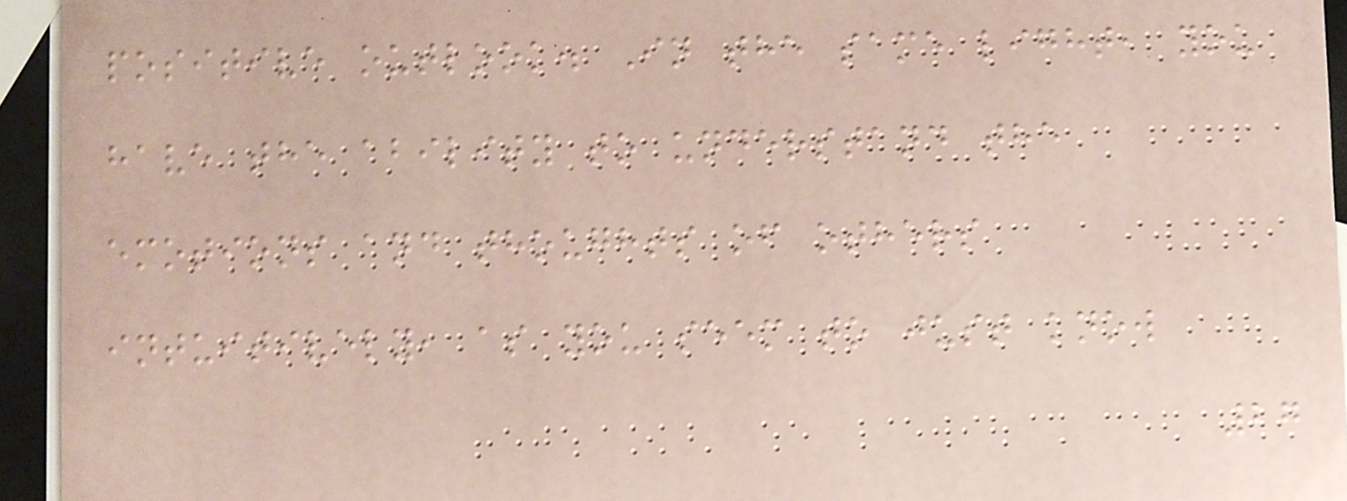positive outlook. In the same light, you
have the ability to understand the
emotions and thoughts of others
intuitively, as you seem to just know
27
